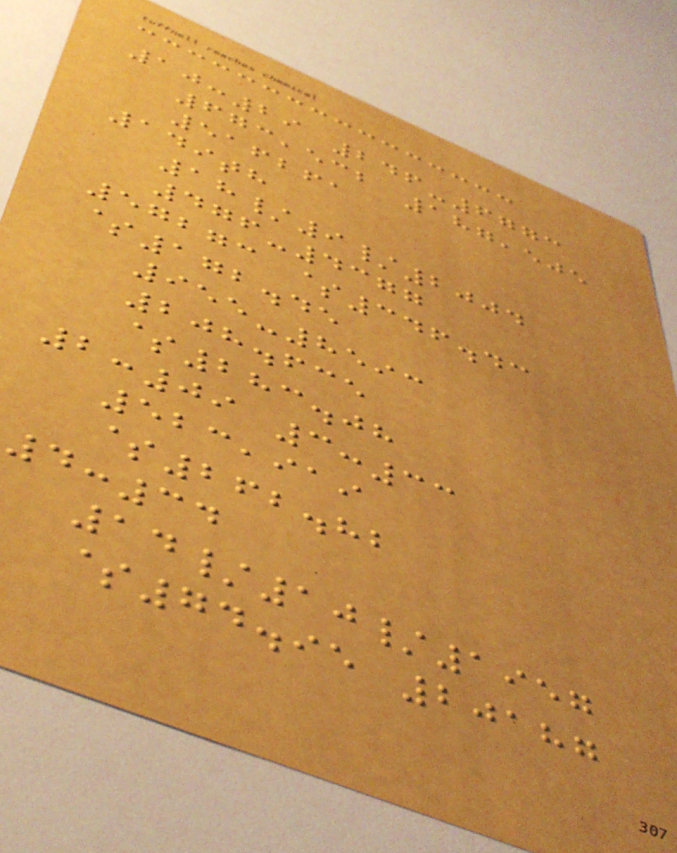10:29 246-6773
673,532 187,505
516261
149th
18/9/2004
476-4377
57273 $346.43
$172.45
955-8593
208.635
$283.08
2:09 3:33
523,919
$262.82
4:34
14/10/1957
$74.95 20187
